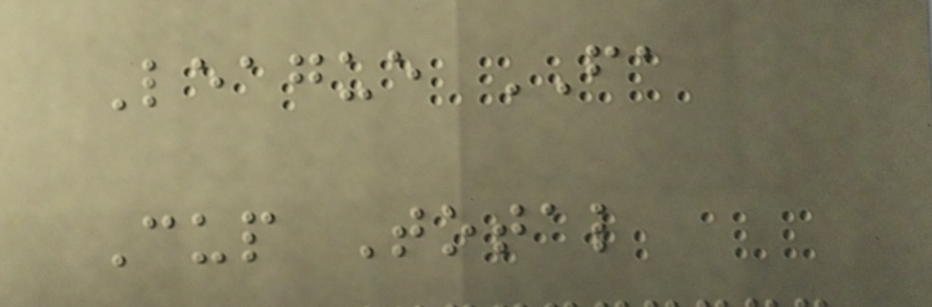League FA
Cup Total
